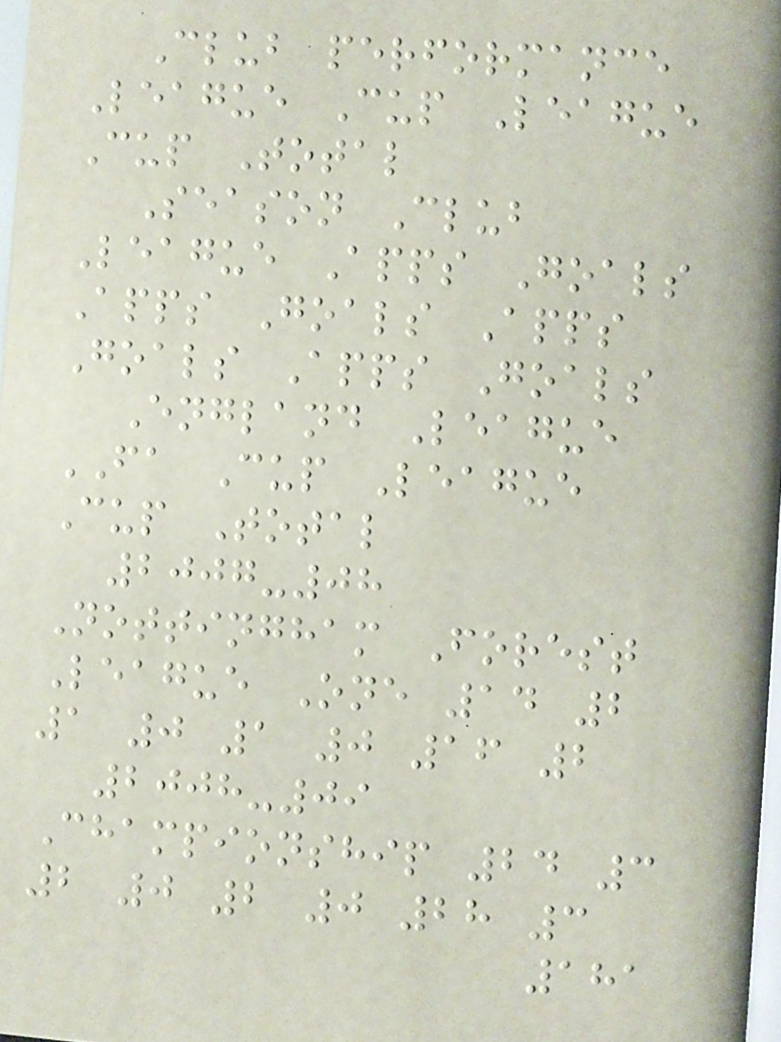Club performance
League Cup League
Cup Total
Season Club
League Apps Goals
Apps Goals Apps
Goals Apps Goals
England League
FA Cup League
Cup Total
2007-08
Nottingham Forest
League One 14 2
1 0 1 0 16 2
2008-09
Championship 24 3
2 0 2 0 28 3
181
